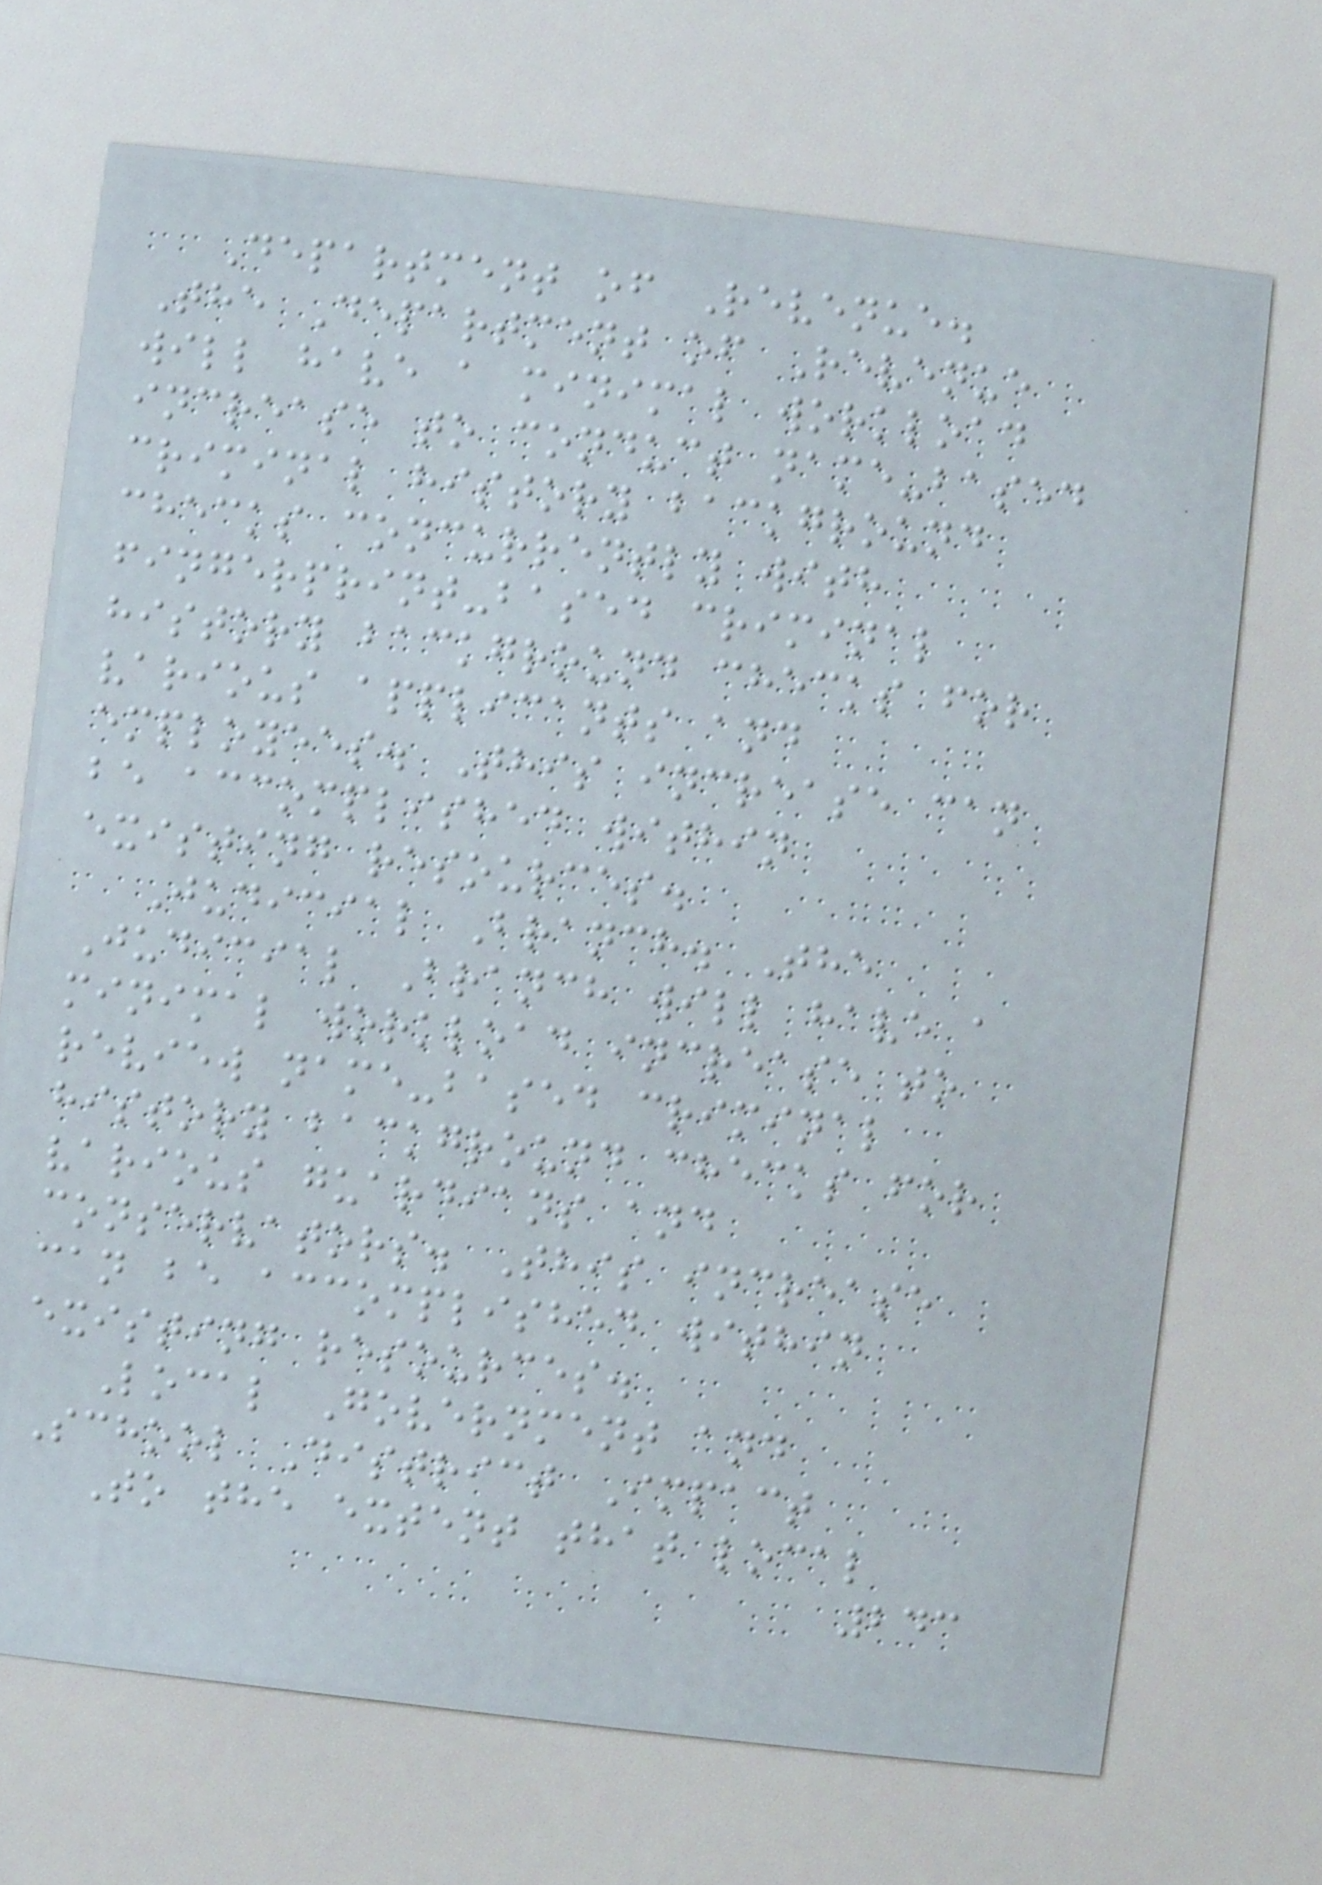Department of Revenue.
The Department of Revenue
will have a minimal workload
increase to conduct name-based
criminal history background
checks concurrently with
fingerprint-based criminal
history background checks for
various applicants and
employees. This increase can
be accomplished within
existing resources.
Judicial Branch. The
Judicial Branch will have a
minimal workload increase to
review name-based criminal
history background checks for
various guardians and
conservators. This increase
can be accomplished within
existing resources.
Local Government and
School District Impact
To the extent that local
243
